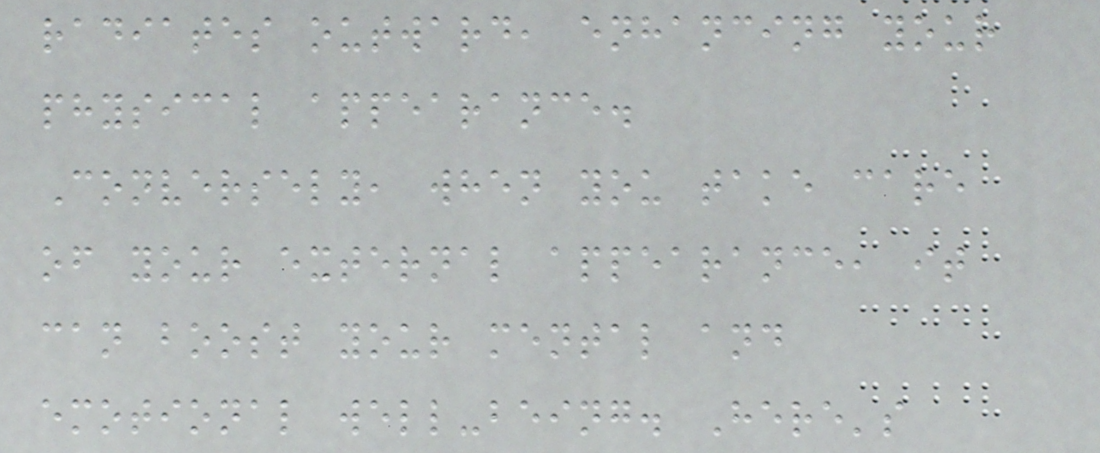radiates outward, enhancing your
physical appearance.
Conversely, when you take care
of your external appearance, it
can boost your mental and
emotional well-being. Here's
